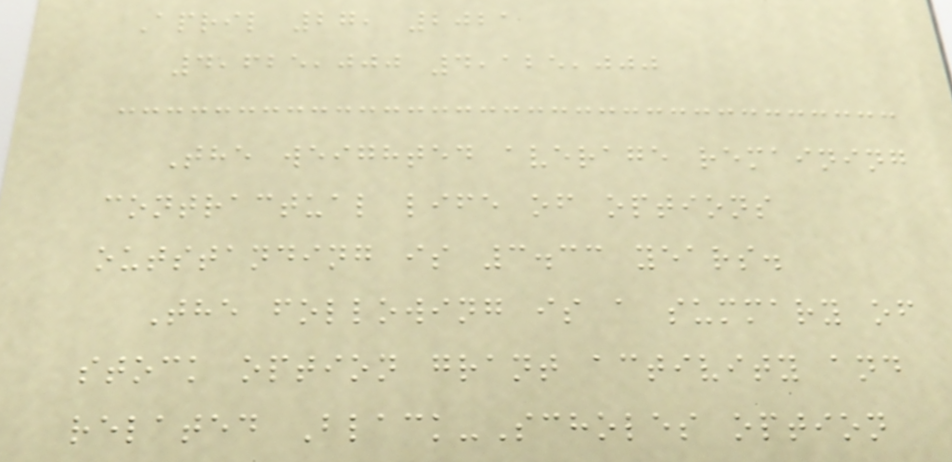April 27, 2021
4,625,000 4,125,000
The weighted average remaining
contractual life of options
outstanding is 3.33 years.
The following is a summary of
stock option grant activity and
related Black-Scholes option
